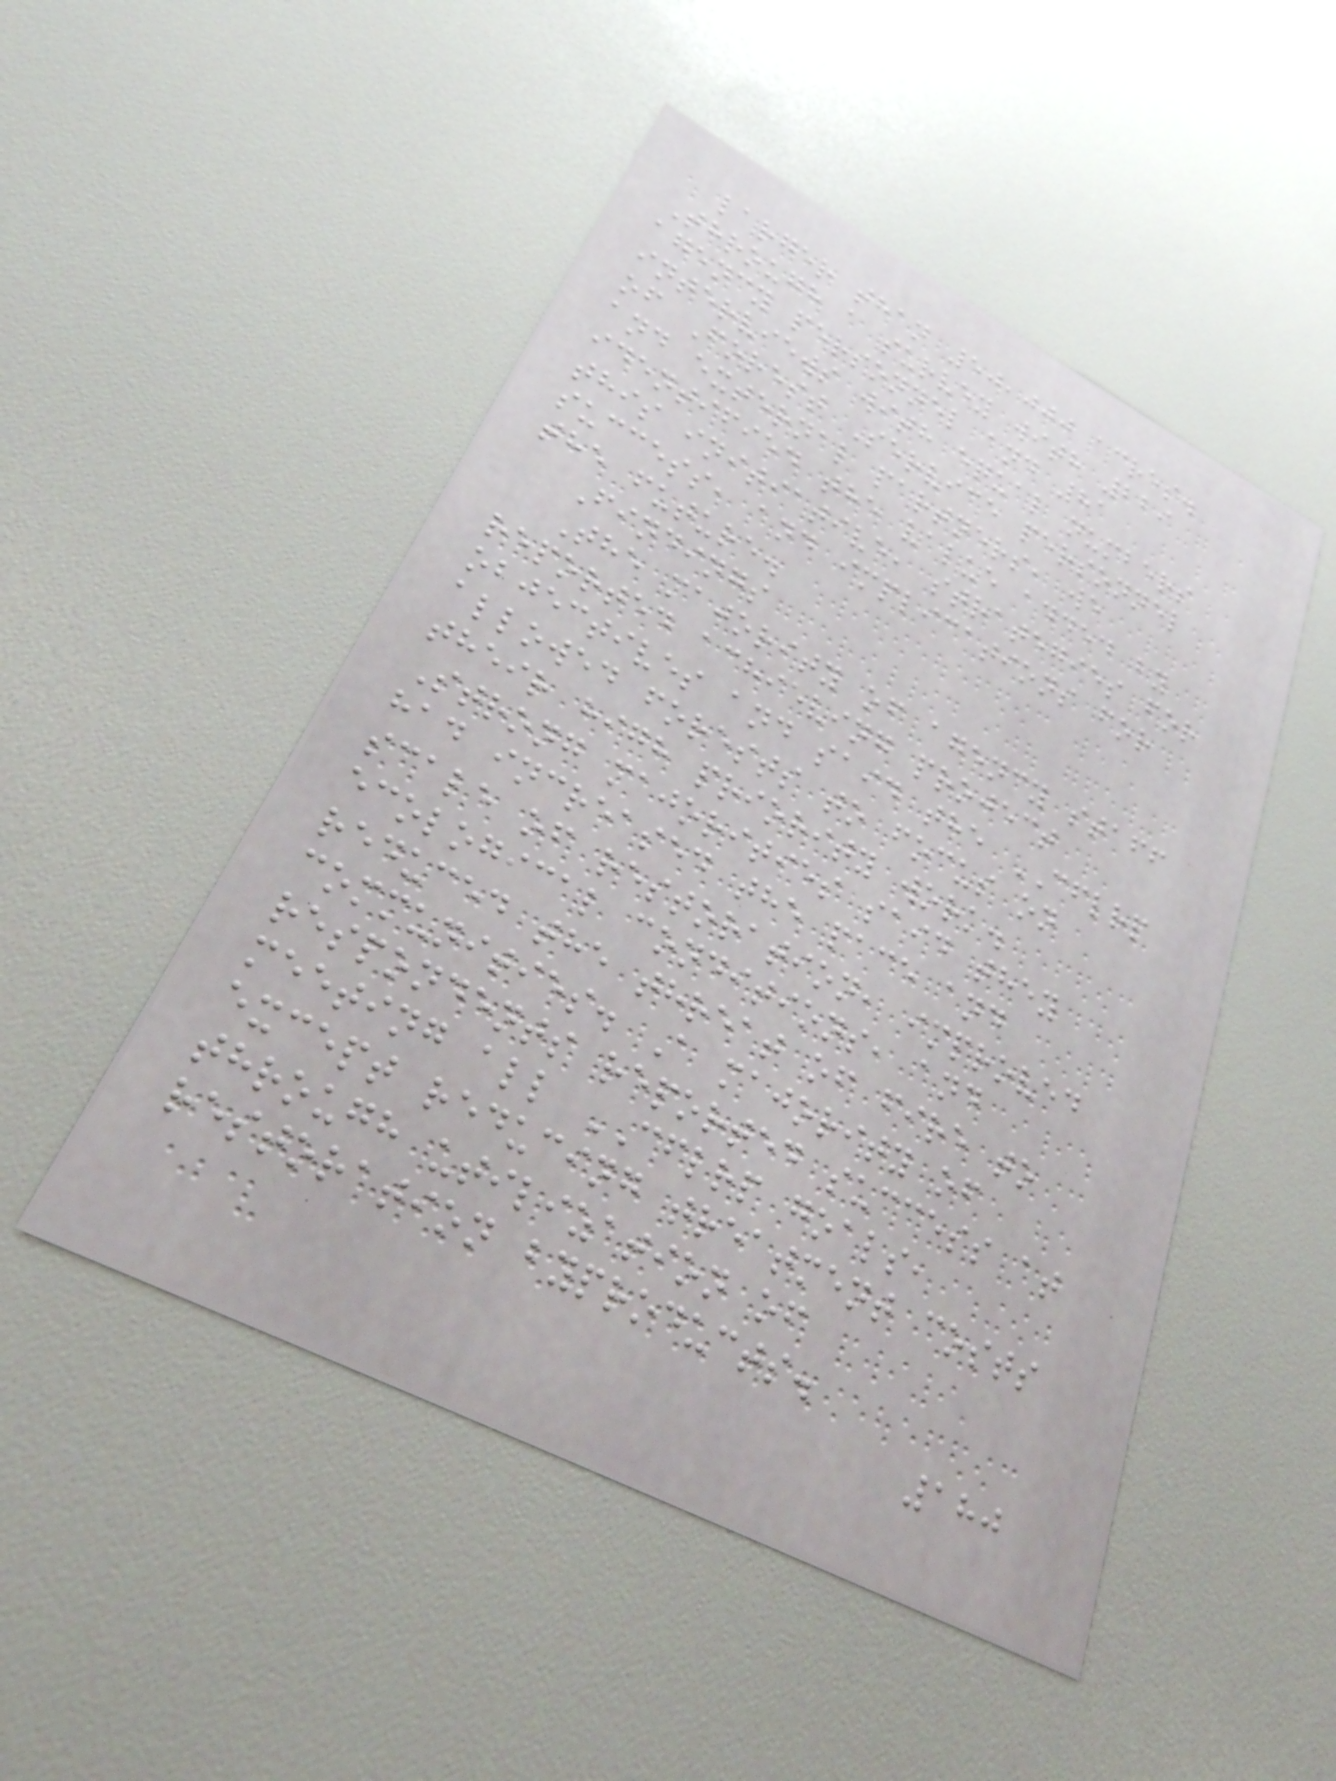larger than 50,000 acres.
Through a survey with 229
agency personnel and 81
interviews with equal numbers
of Forest Service personnel
and external partners, we
identified the value added by
this initiative, strategies for
success, and implications for
the future.
Findings
The majority of agency staff
reported achieving project
objectives and said the CFLRP
allowed forests to focus on
their high priority work.
Strong majorities said they
had increased the pace and
scale of restoration, improved
ecological conditions, and
reduced the threat of fire to
communities. A majority of
respondents reported success at
meeting all CFLRP goals,
except reducing treatment costs
through utilization of
restoration byproducts.
180
